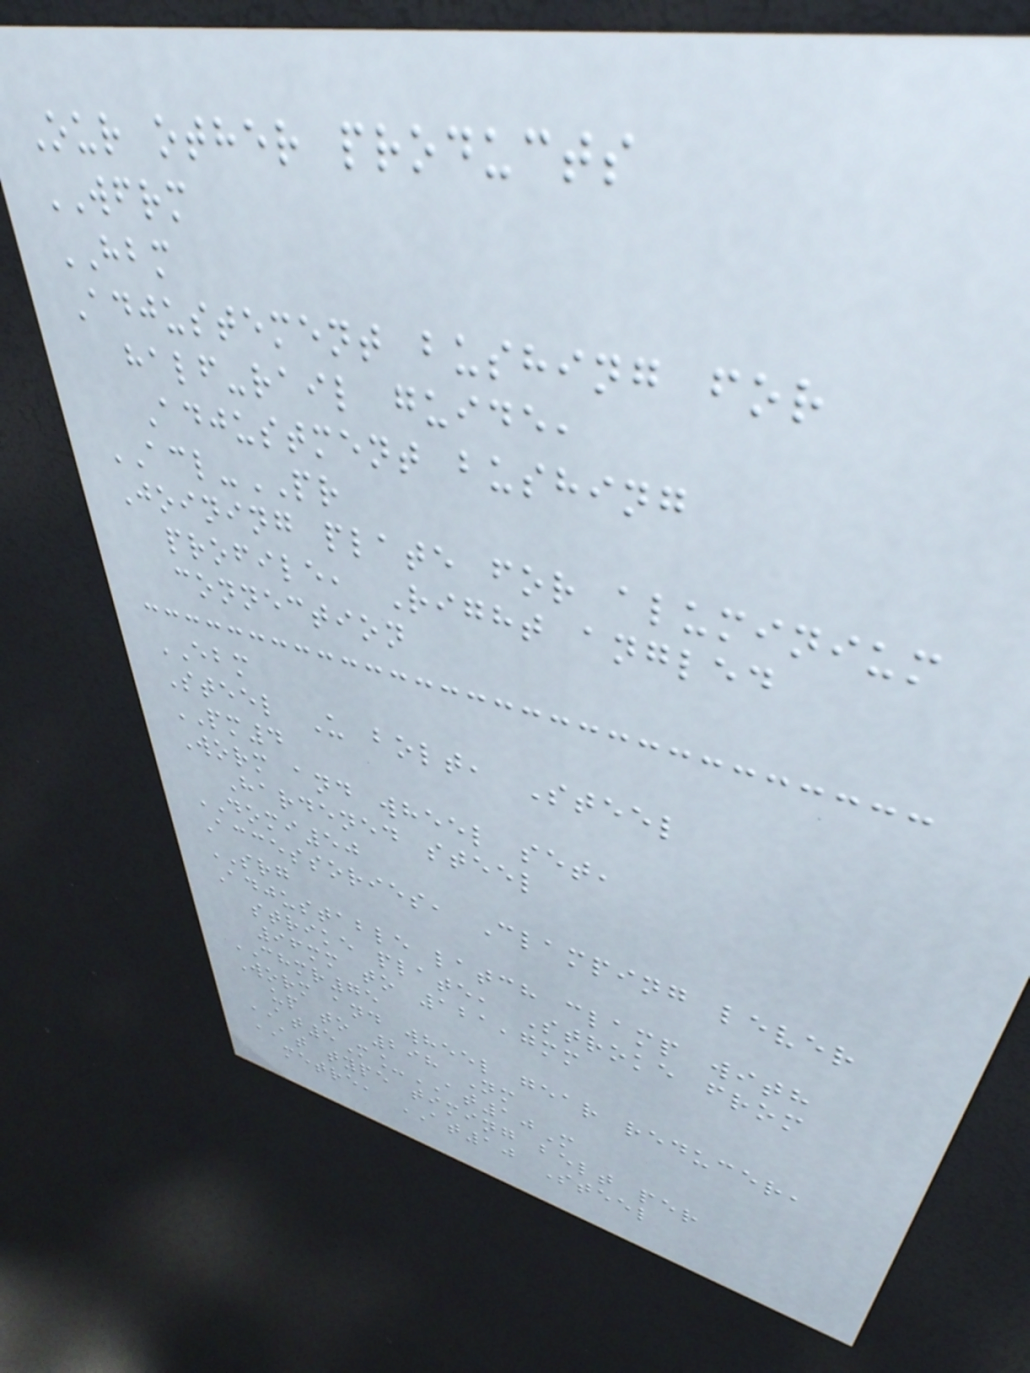Our other products
WFRM
HBM
Adjustement bushing for
half-rail guide,
Adjustment bushing
ACL-PR
Joining plate for aluminium
profile, Right angled
connection
EBM
Steel U bolt, Steel
PM4
Worm and wheel set,
Hardened steel
DOMI50
Accessories, Clamping lever
SRG
Adjustable latch clamp with
strike plate, Stroke from
96mm to 121,7mm
CHMR75
Worm and wheel gear reducer,
up to 298 Nm
AT5M_AT10M
AT type timing belt per
metre, AT10 Steel
